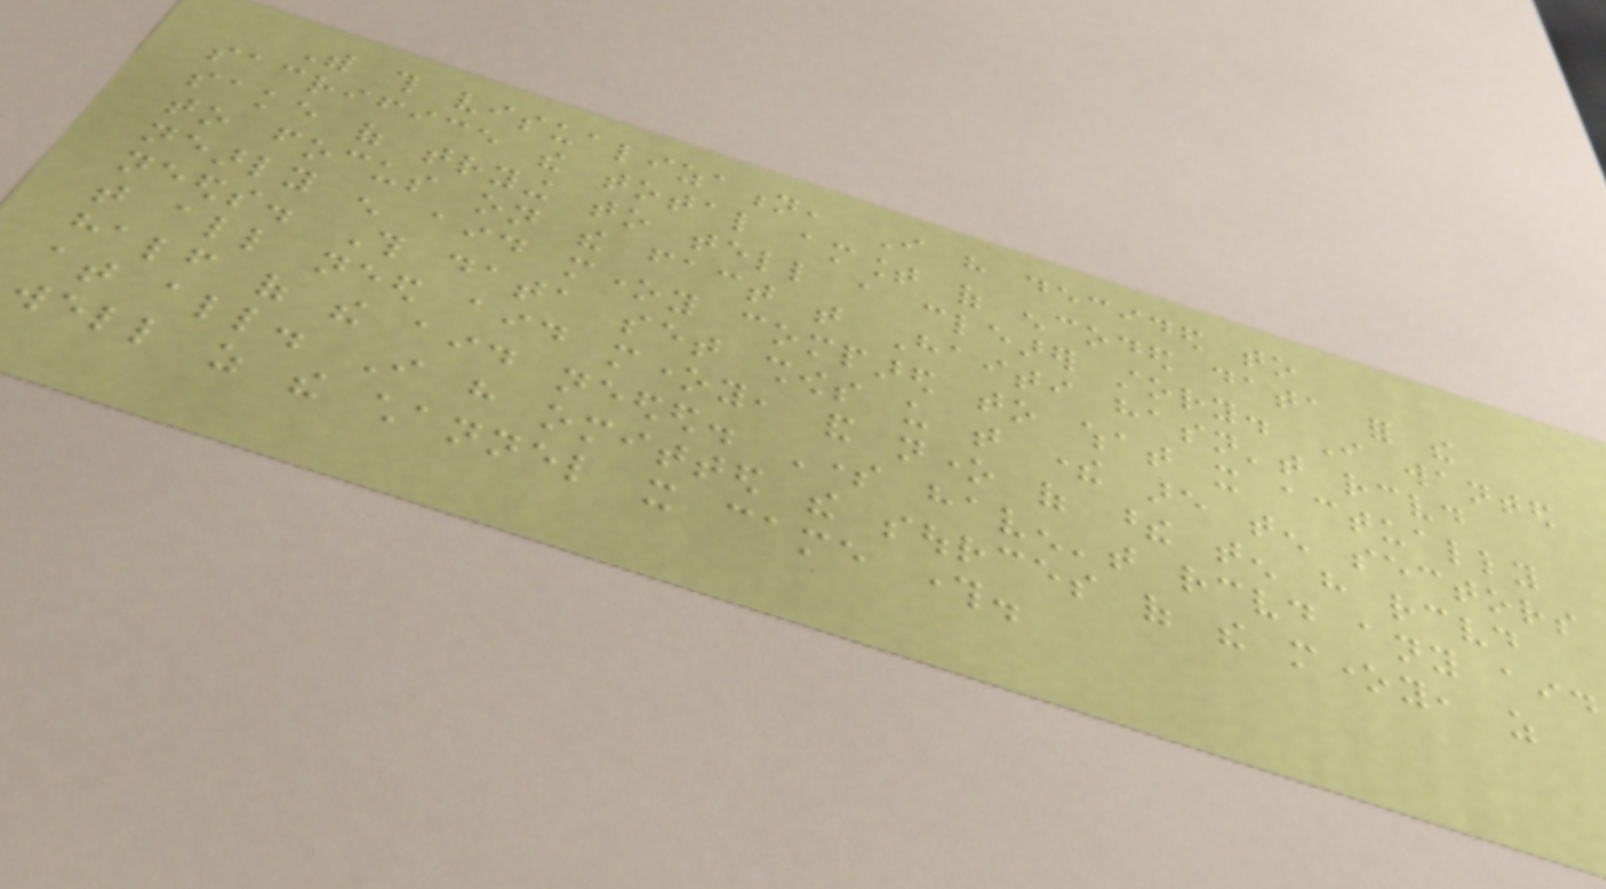With this visualization, I have decided to
sacrifice the total amount of encoded data for the
sake of trying to tell a clearer story. I wanted
to focus on the fact that Haiti hasn't received
nearly enough aid money compared to what it actually
needs. This data set shows us that there are ten sectors
that all need aid money, and none of these ten have received
half of the aid needed. Some haven't received any aid
at all. I have omitted the sources of the money, as
well as the channel it came through.
